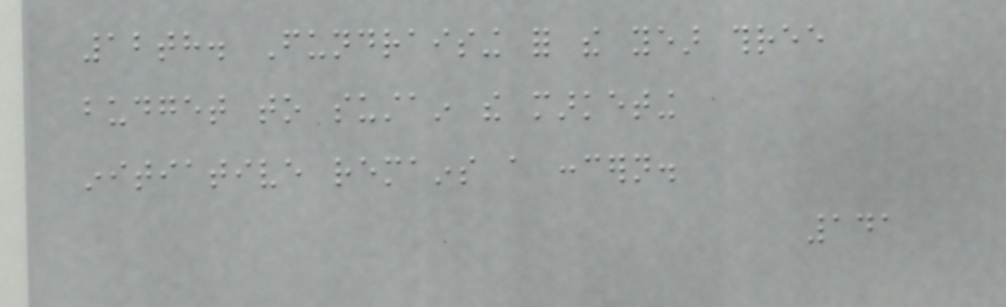12th. Fundraising for the year three
budget to sustain the marketing
initiative remains a concern.
141
